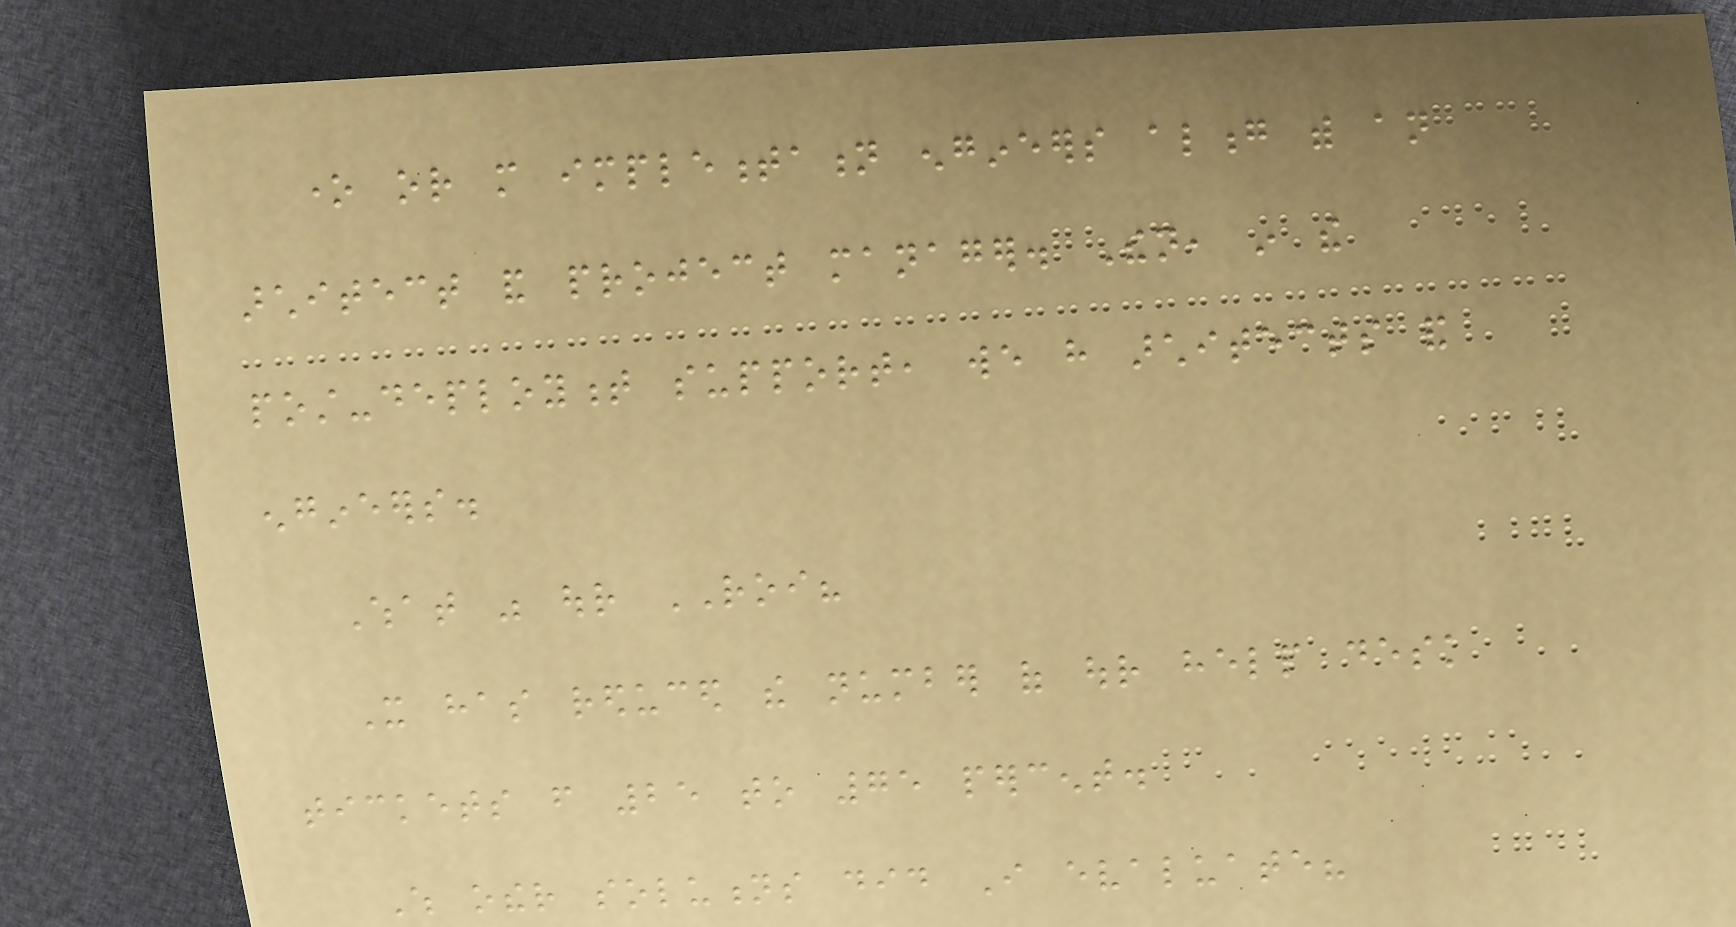one or more implementation engineers along with an
architect and project manager. Then, in the
post-deployment support, we have architects and
engineers.
What was our ROI?
It has reduced the number of our help desk
tickets from 25 to 75 percent.
Which other solutions did I evaluate?
